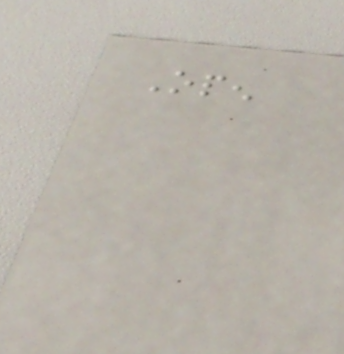Open
